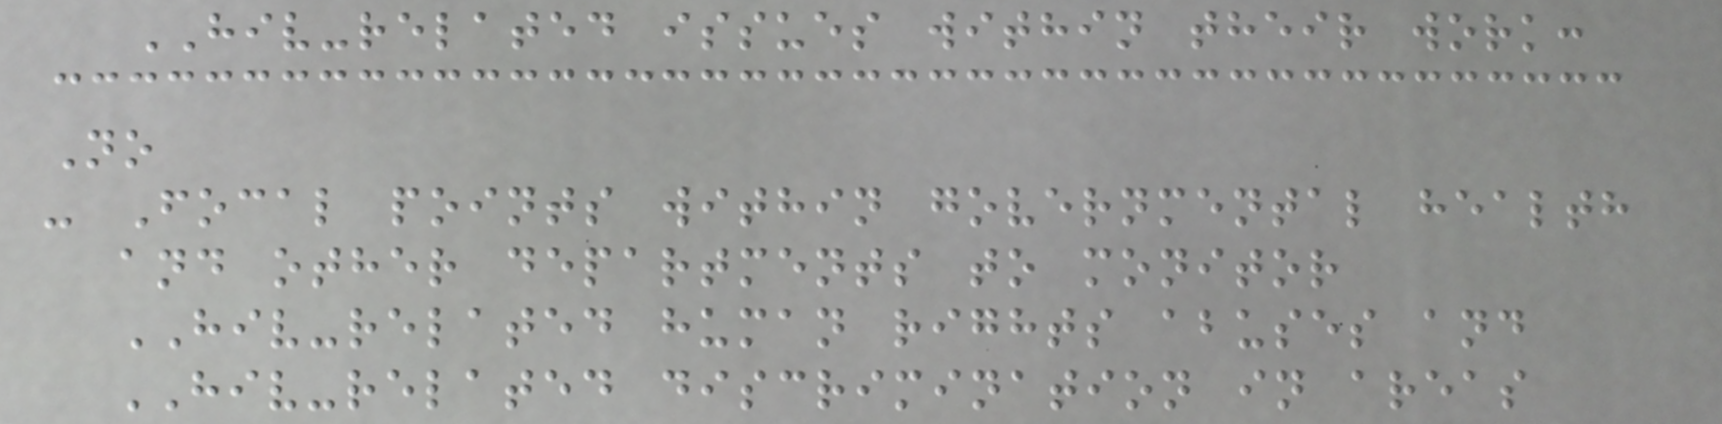HIV-related issues within their work:
No
- Focal points within governmental health
and other departments to monitor
HIV-related human rights abuses and
HIV-related discrimination in areas
